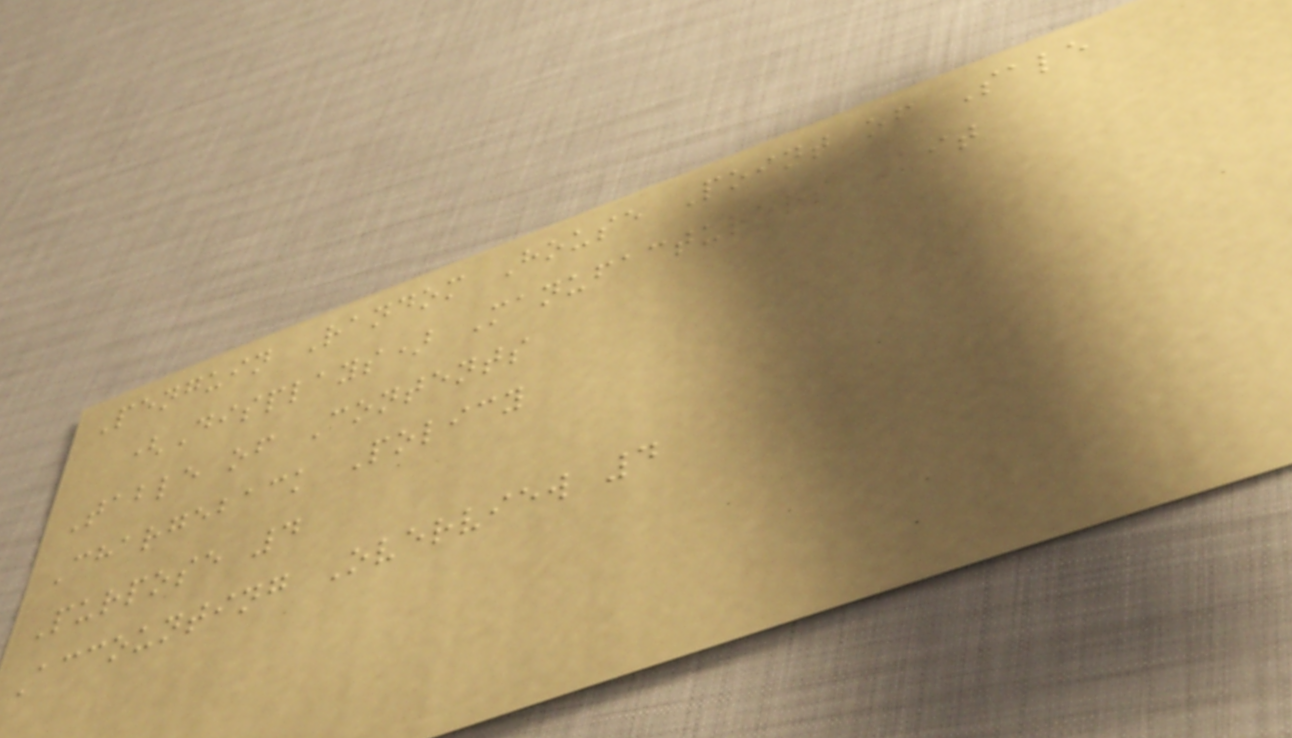Penguin Random House Point of Sale
(Displays) Manufacturers Kit
Table of Contents
Chargeback Policy
Purpose 4
Accounting Overview 4
